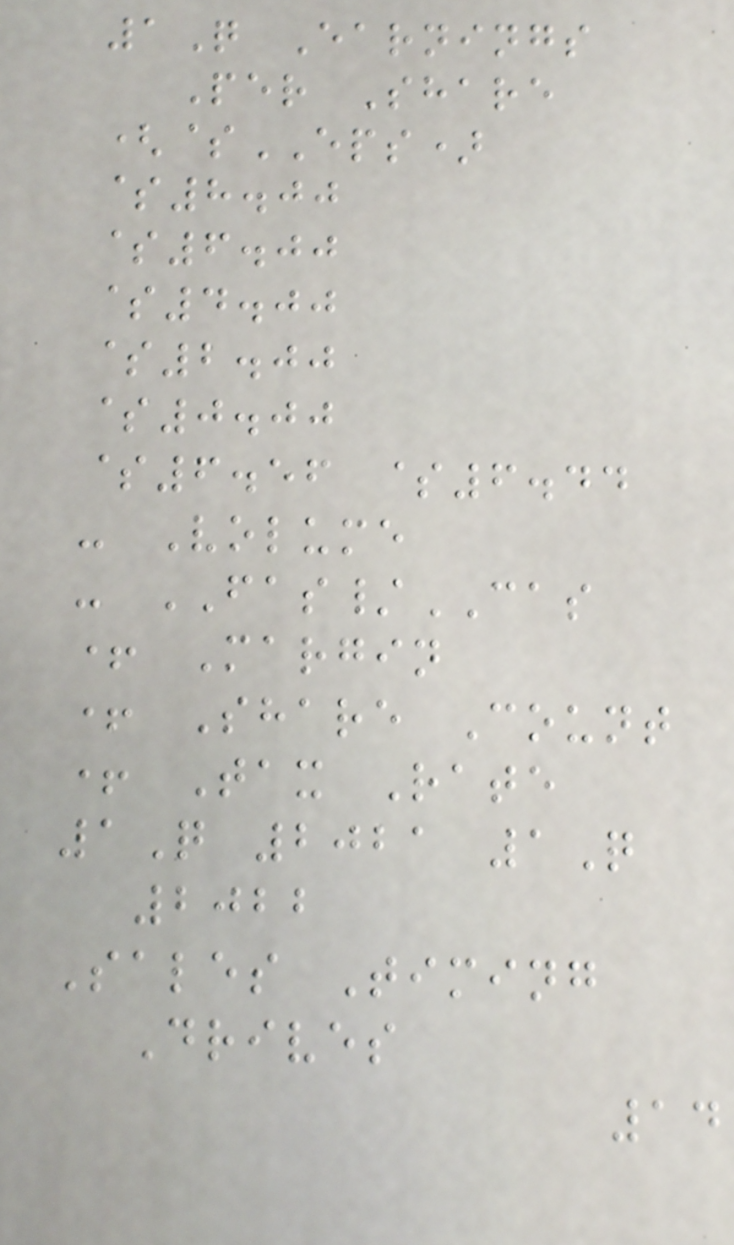1Q Earnings
Per Share
($EPS)
$8.00
$6.00
$4.00
$2.00
$0.00
$6.56 $6.44
- Volume
- FAS/CAS
+ Margin
+ Share Count
+ Tax Rate
1Q 2021 1Q
2022
Sales Timing
Drives
14
